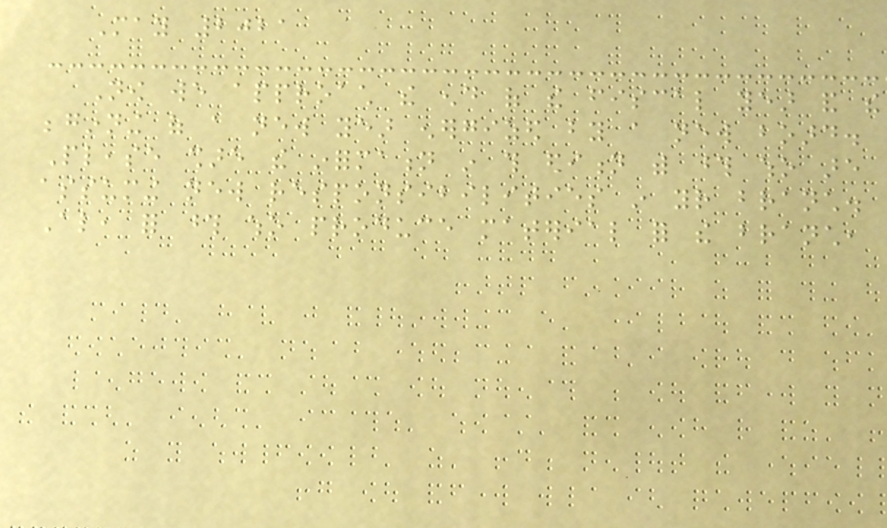May 2021
Now we approach the end of the fiscal year and the
beginning of a new year energized by a new board.
Please share the information in this edition with those who are
assuming new responsibilities in your branch.
Also, for those who produce material for the branch,
